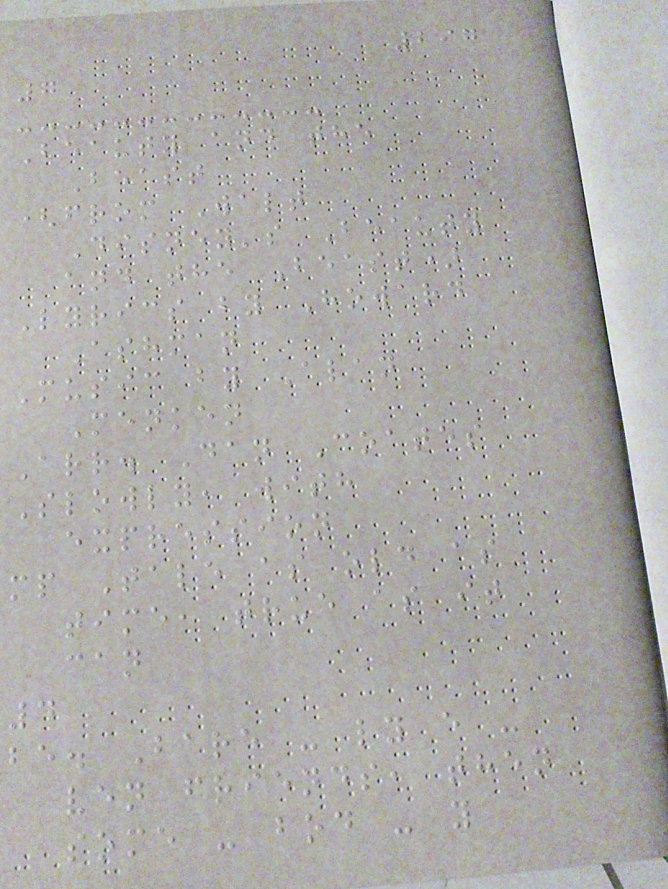297
7
Beauty and the
Beast
(from Walt
Disney's Beauty
and the Beast)
Lyrics by Howard
Ashman
Music by Alan
Menken
Arr. Dan Coates
Slowly, with
expression
mp Tale as old as
time, true as it
can
4
be. Bare - ly e -
ven friends, then
some - bod - y
